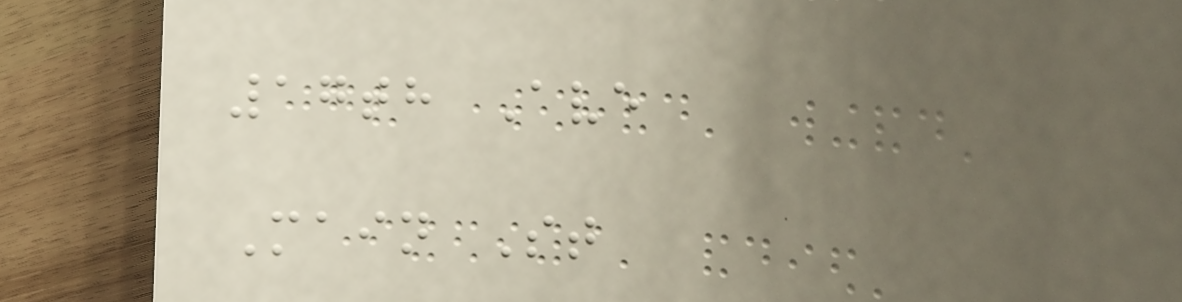17th Ave
Main St
